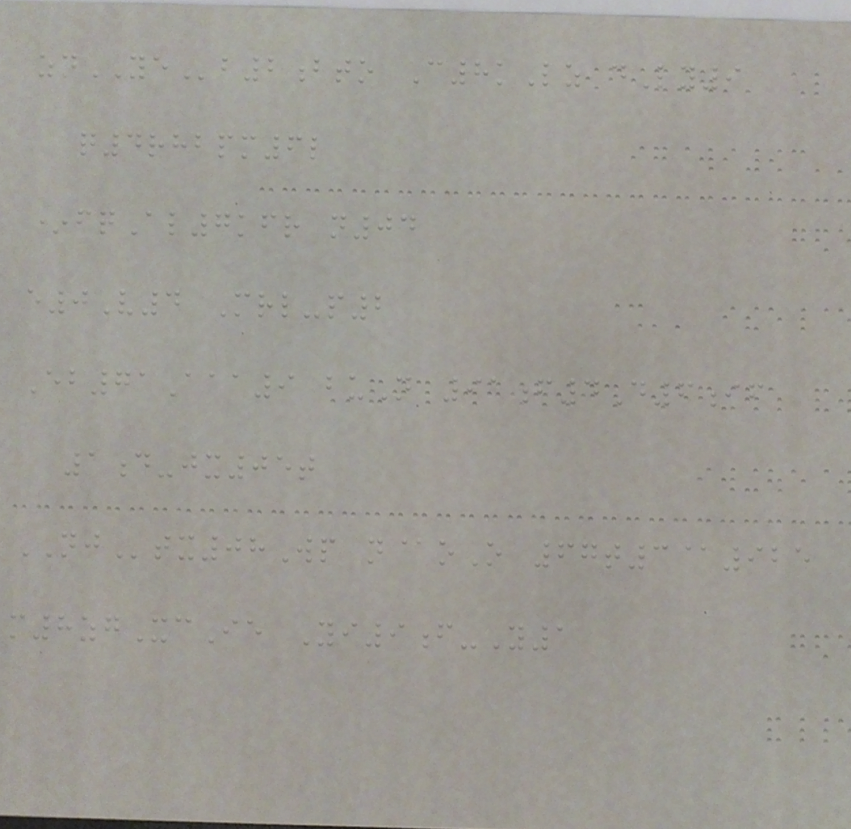znYEb2bto C8kLz dLy9
q4rhbpm6l
*fqAl7kfr n04
e0V4 Mrl-p2
Eb71Aaa9 buN 91f4D6if
1d-jx05t
NJtx08Wp n@oO 67t3@925
m8zgXcIe Yi9f-Y1
